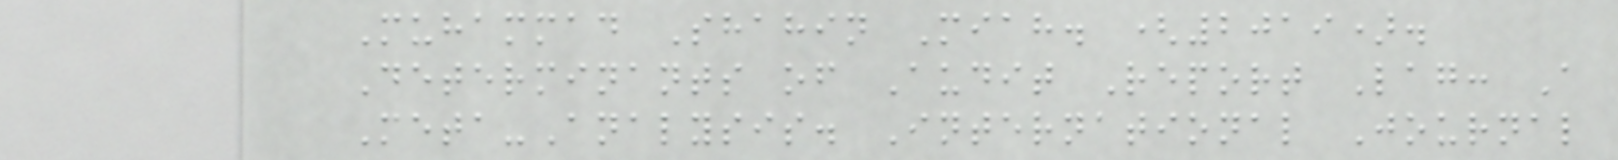Muhammad Shahin Miah. (2019).
Determinants of Audit Report Lag: A
Meta-Analysis. International Journal
